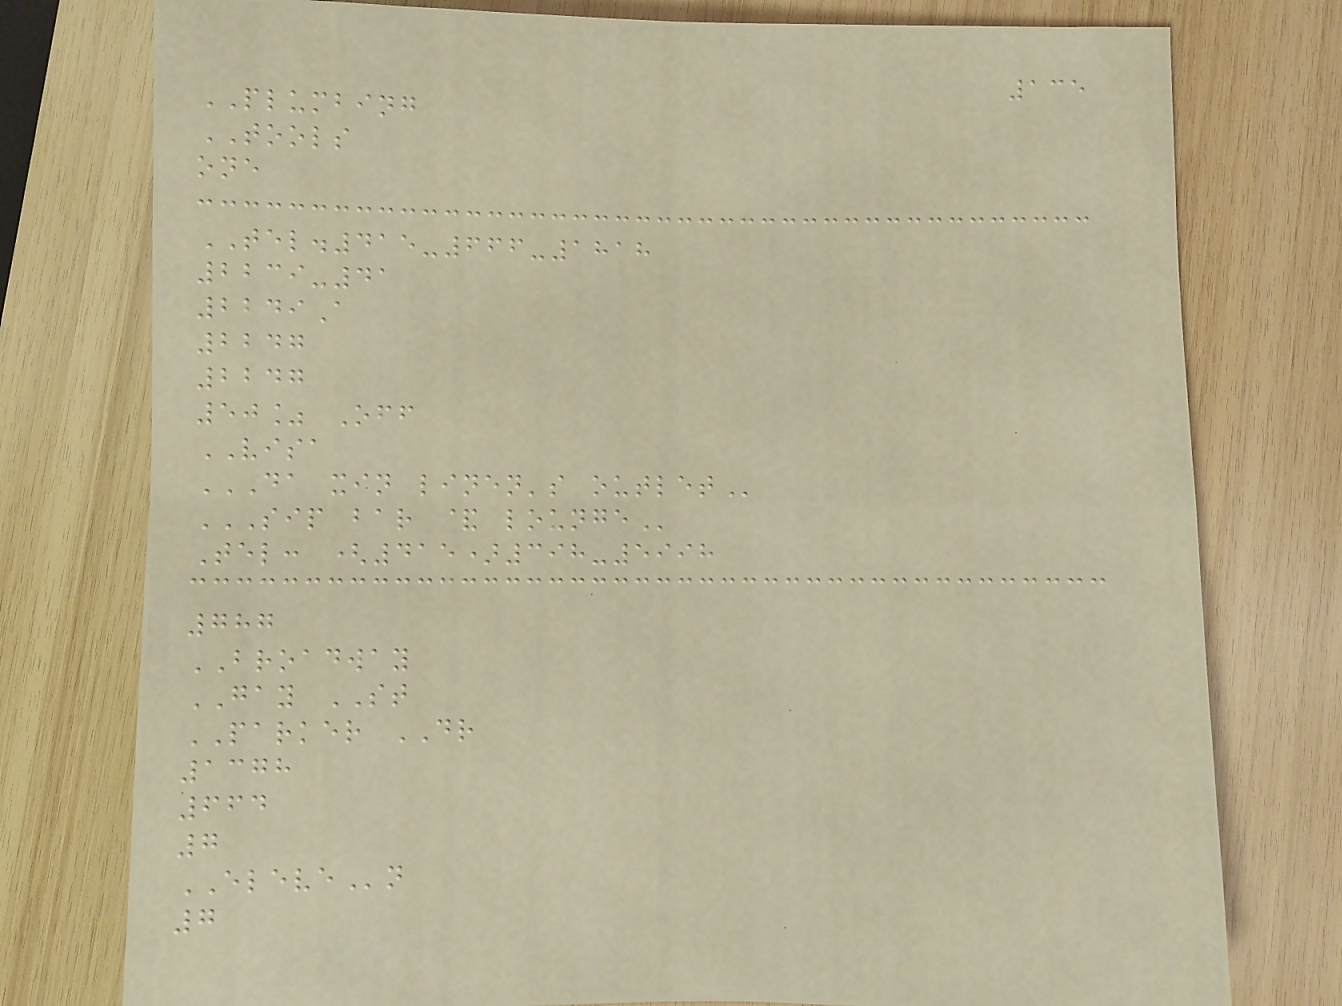135
PLUMBING
TOOLS
one
TEL.415-666-1818
2239-41
2249A
2247
2247
50% Off
VISA
DA XIN LINEN'S OUTLET
SIP BAR & LOUNGE
Tel: (415)398-5998
787
BROADWAY
GAY ST
PARKER DR
1378
664
7
ELEVEn
7
